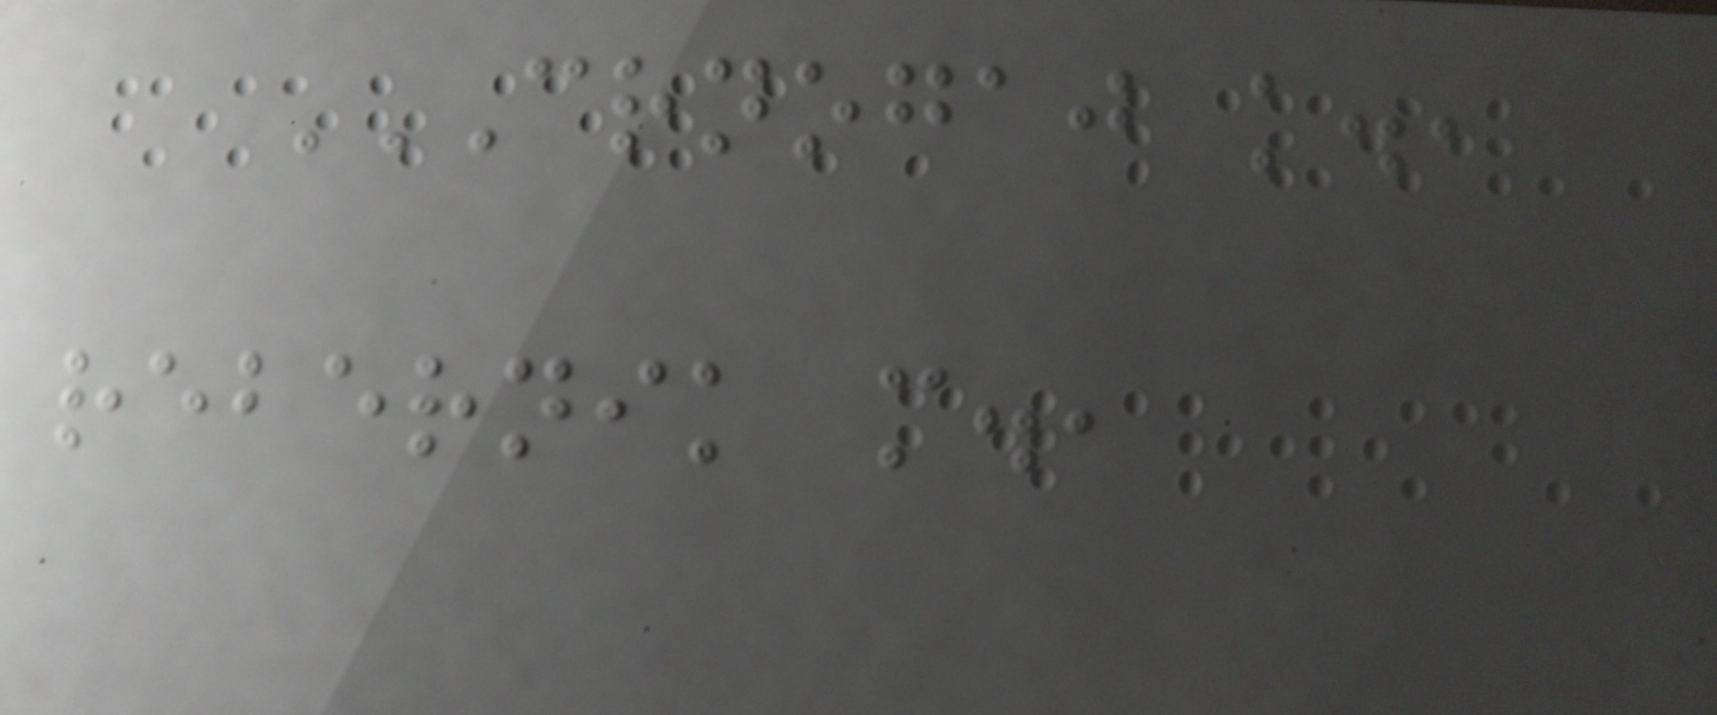CRNOGAJ K.,
REBERNIK M.,
